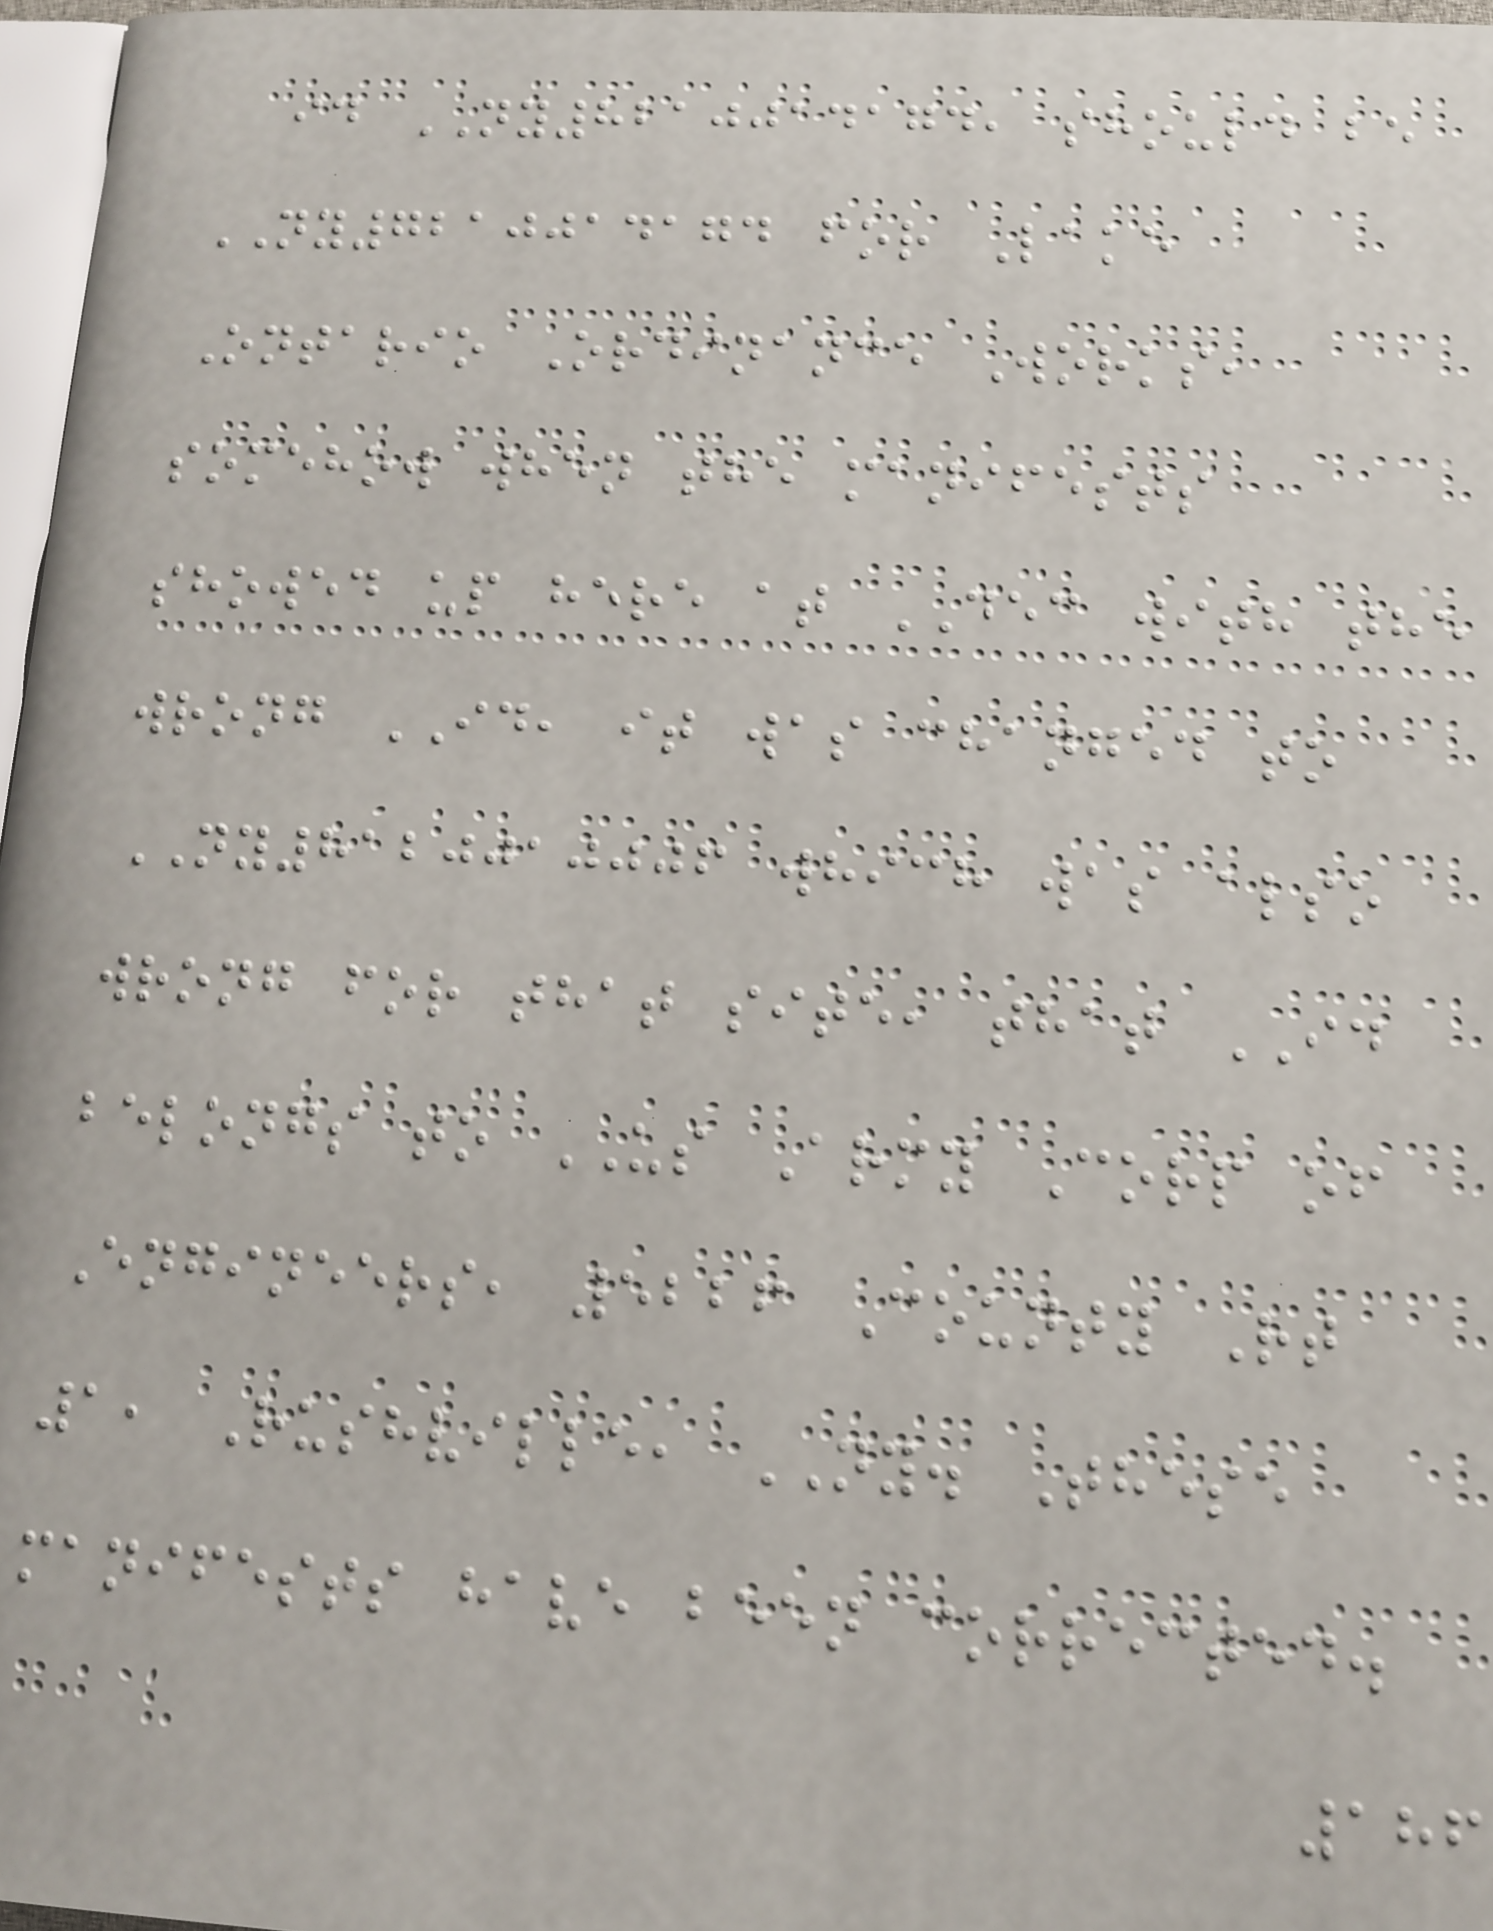id NY8210014174, should be
NY7210014174 for Lake
Ontario Ordinance Works,
somehow when the manifests
showed up here at DEC with the
wrong ID, it was changed to
NY8120010006 which was also
wrong for that site, that ID
belongs to US Army Corp of
Engineers, 5226 County Rt
1, Rushville, NY. These
manifests have been corrected.
186
